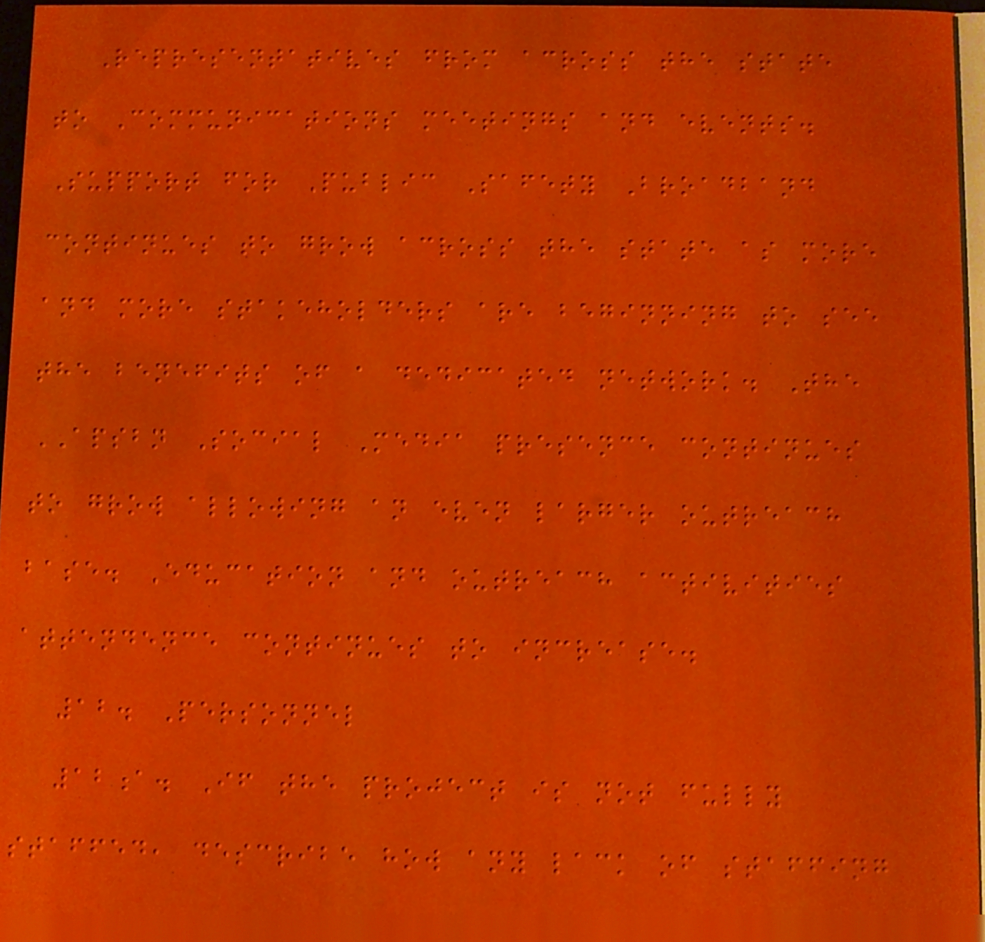Representatives from across the state
to Communications meetings and events.
Support for Public Safety Broadband
continues to grow across the state as more
and more stakeholders are beginning to see
the benefits of a dedicated network. The
APSBN Social Media presence continues
to grow allowing an even larger outreach
base. Education and outreach activities
attendence continues to increase.
12. Personnel
12a. If the project is not fully
staffed, describe how any lack of staffing
